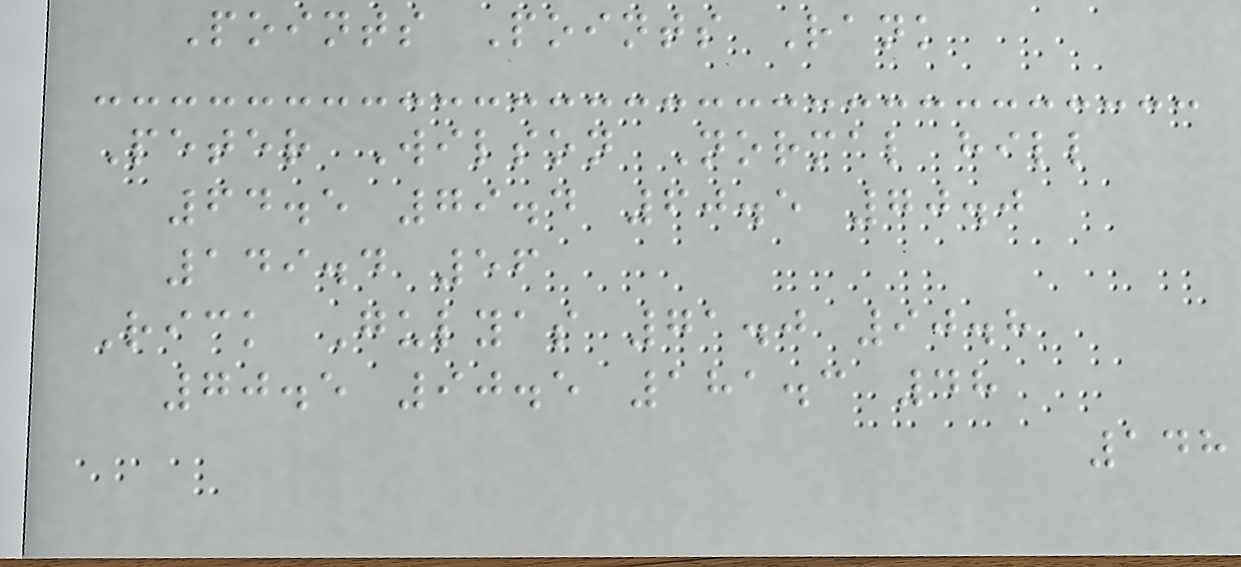Points Points Rank
Peter Wilson Normal hill
64.5 79.4 60.5 70.0
149.4 56
Rick Gulyas 71.0 90.8
70.5 90.5 181.3 48
148
